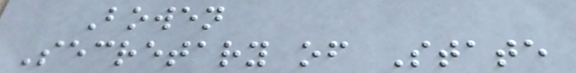Bowen
Secretary of State
